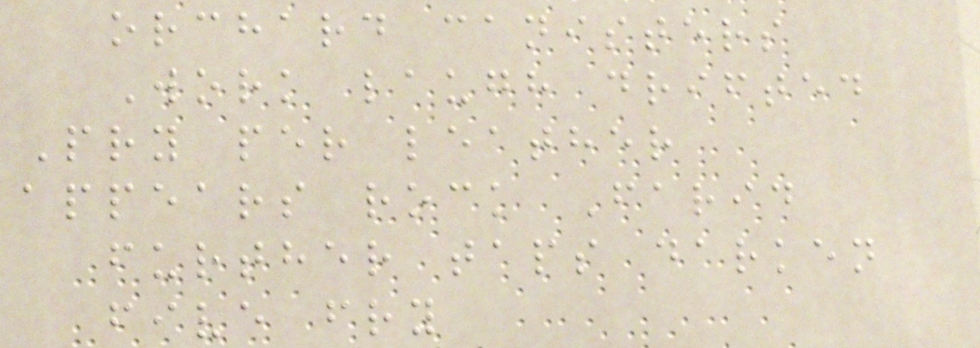orchard canisters
Work laugh drifted
Pry per leather
appears rock Farid
further taps darken
five fry
